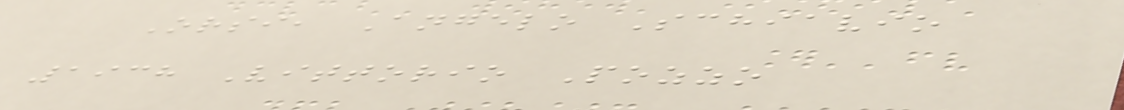Orsi, Angelo Schiavio
1938 Vittorio Pozzo
